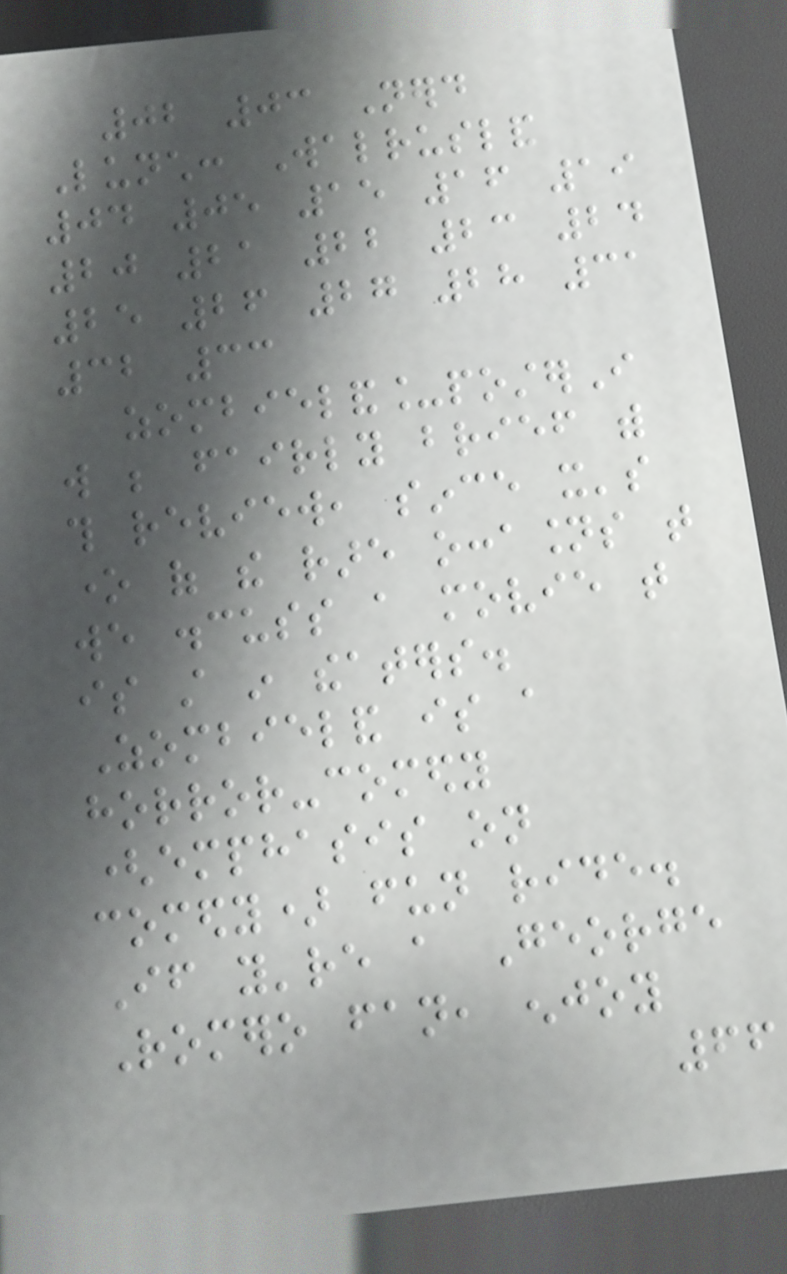02 03 Nerd
Lunch: Walrusland
04 05 15 16 19
20 21 22 23 24
25 26 27 28 31
32 33
zombieland_posterI
will be fairly brief with
this review, since it's
one of the rare occasions that
we discuss a movie that
is still in theaters.
Zombieland is a
horror-comedy
(emphasis on
comedy) fun ride.
If you're a George
Romero fan, enjoy
66
